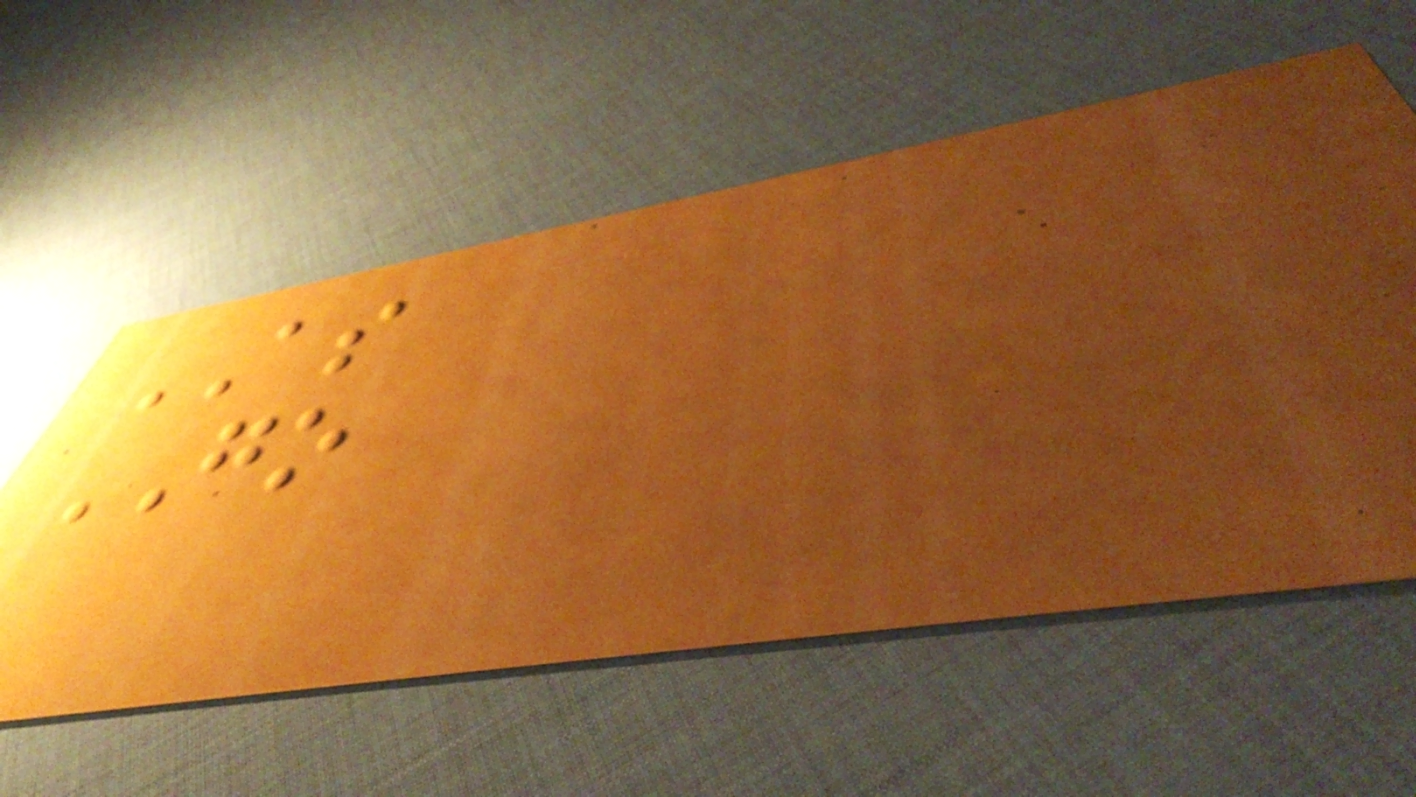AS
GO
